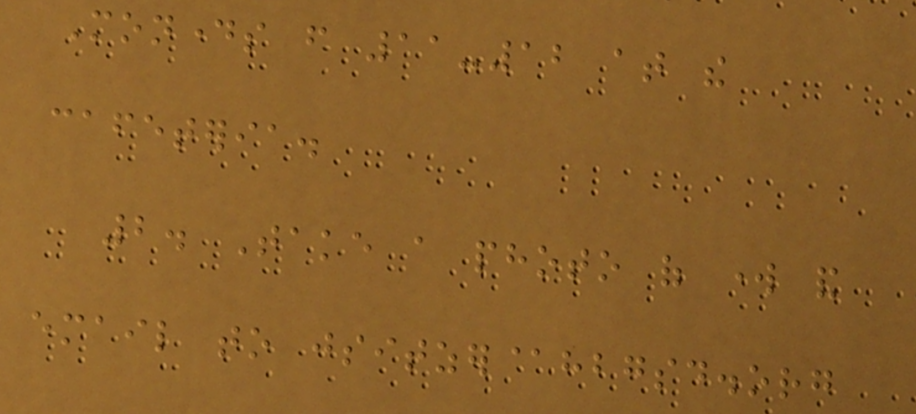Mondays from 11-12 at the
cafeteria.
2. Take a photo of work and
email to jsitzer@hbgsd.org
